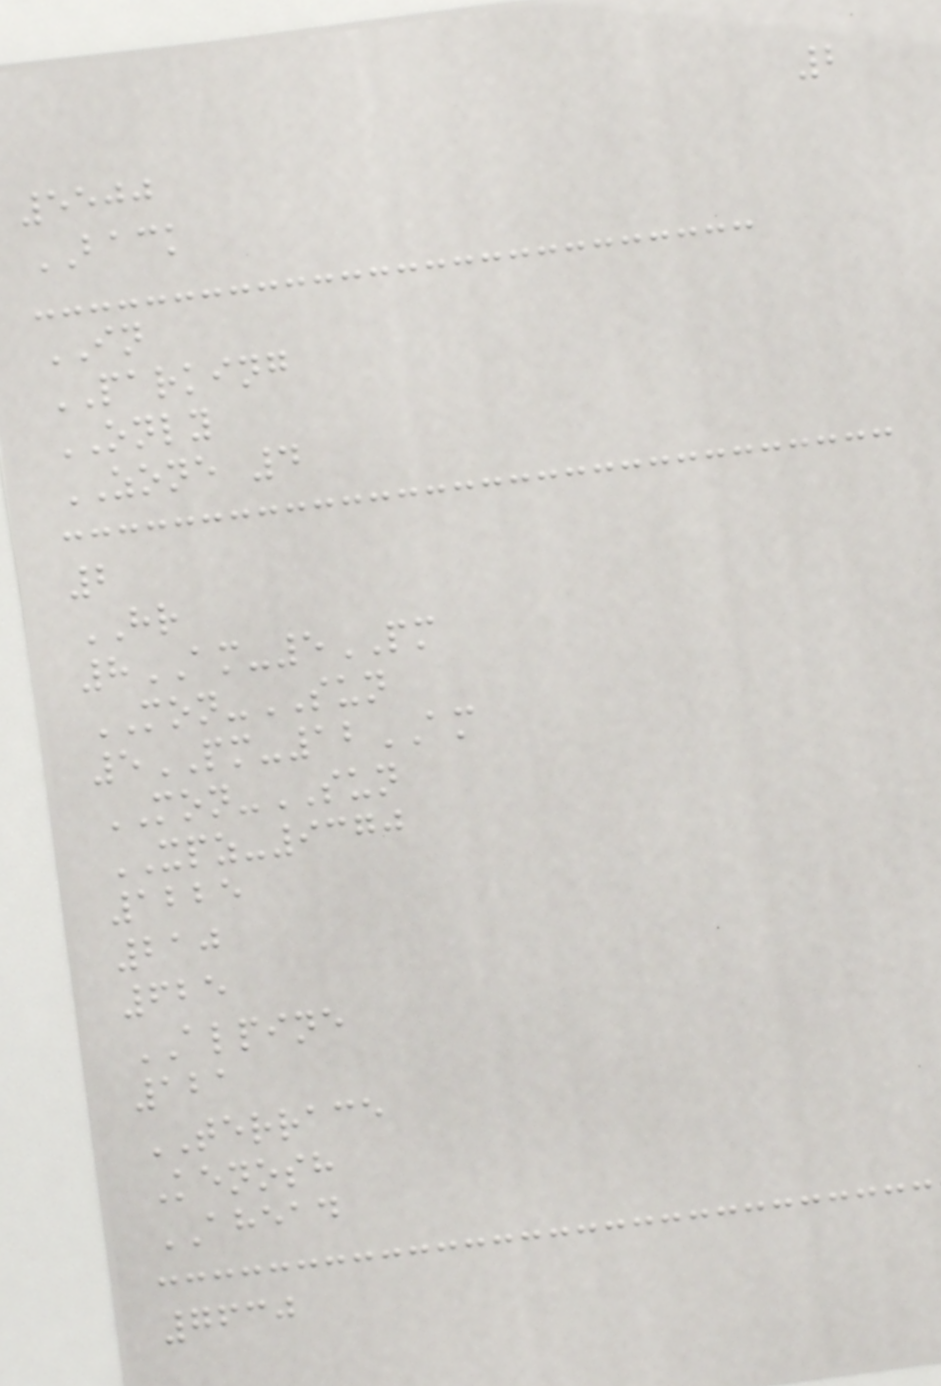2
5500
BACK
IN
PARKING
ONLY
ZONE 4
2
HR
8AM-5PM
MON-SUN
5PM-12AM
MON-SUN
XPZ-9370
1225
210
625
ALPINE
121
TERRACE
Kenosh
AHEAD
7630
